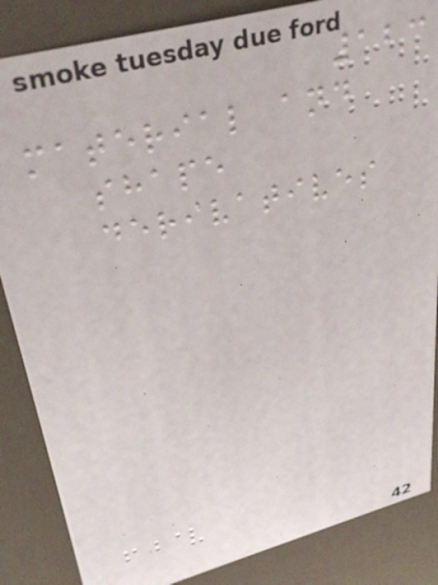123
material and
shape
derivatives
